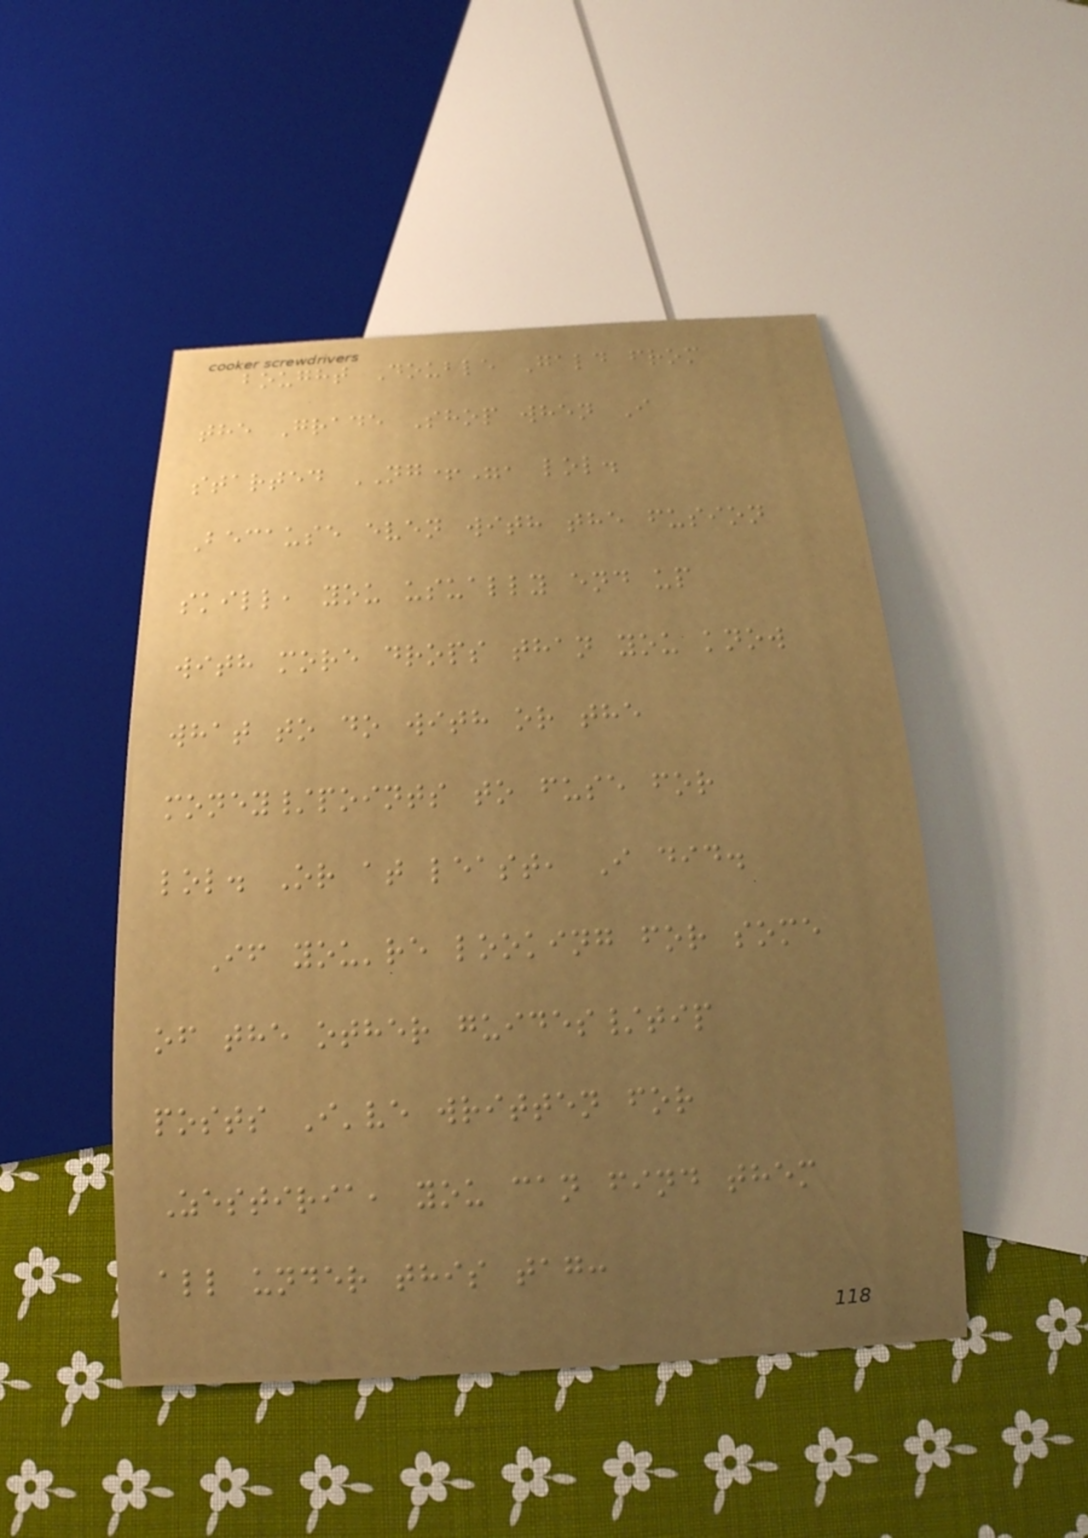bought Double Gald from
the Grade Shop when I
started NG+", lol.
Because even with the fusion
skill, you usually end up
with more drops than you know
what to do with or the
money/points to fuse for
lol. Or at least, I did.
If you're looking for some
of the other guides/tip
posts I've written for
Zestiria, you can find them
all under this tag:
